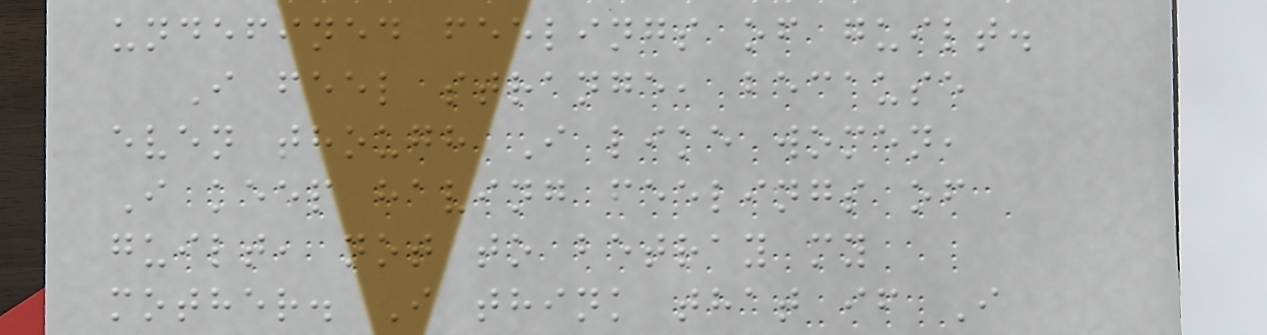undefined feelings of guilt.
I feel strange, because
even though I like women,
I keep having feelings of
guilt, not to betray my
mother. I think that if I
